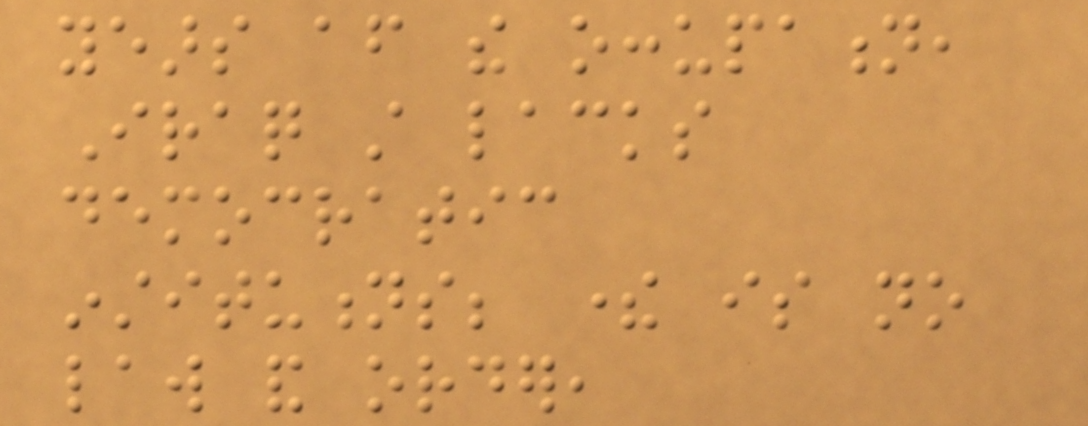years after the occupation,
Iraq still lacks
democratic
institutions; there is no
law and order,
